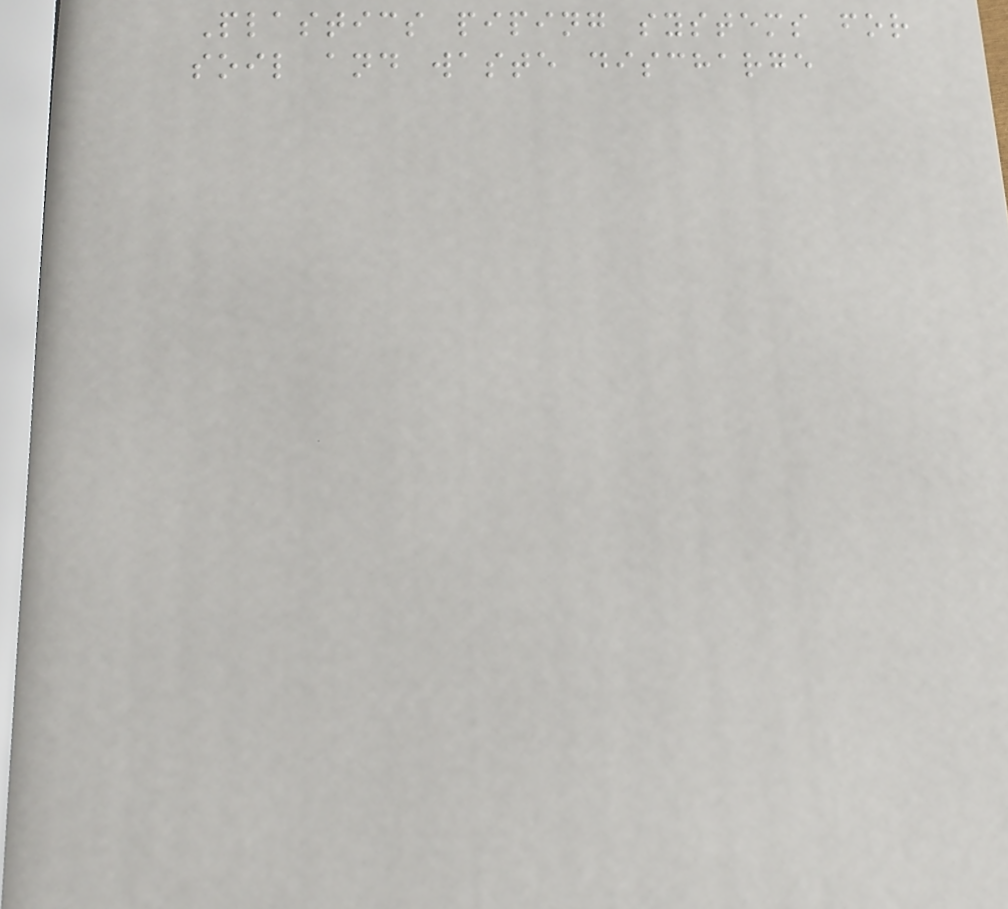Plastics piping systems for
soil and waste discharge
